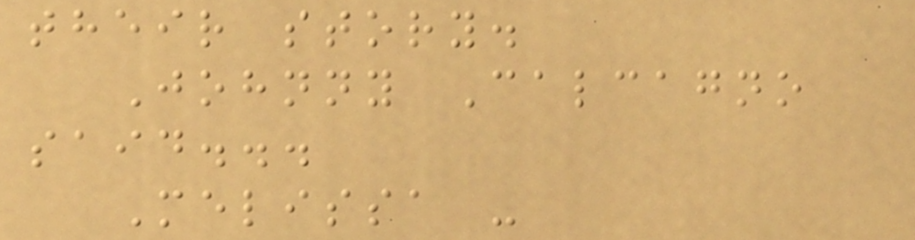their story.
Johnny Calcagno
said...
Melissa -
